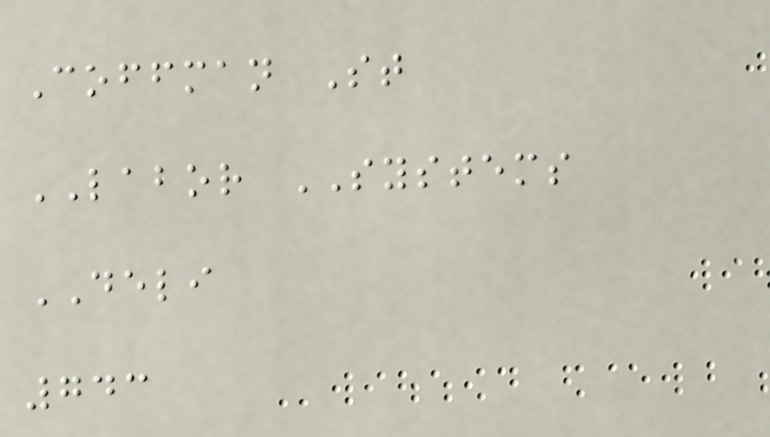Coffman St
LABOR SYSTEMS
DELI
743
